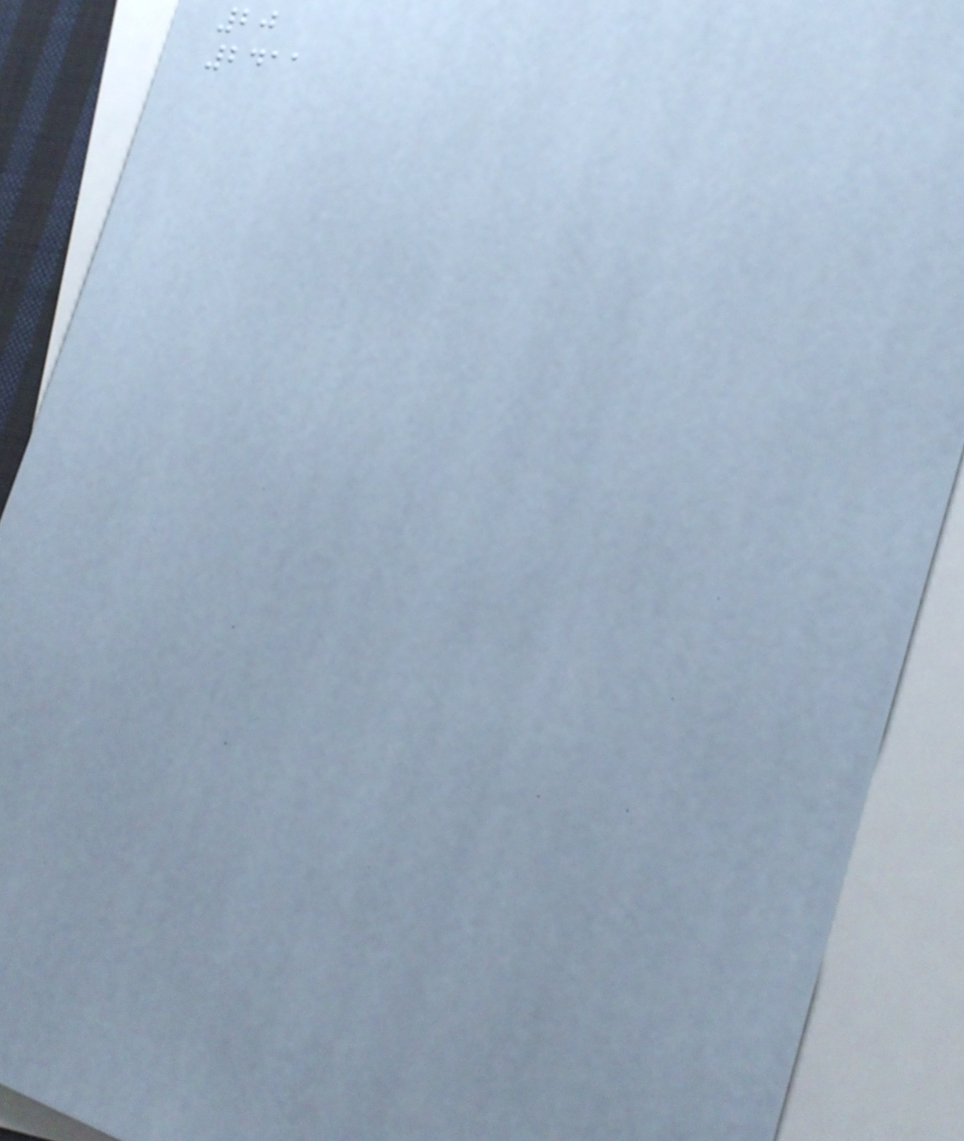20
2411
